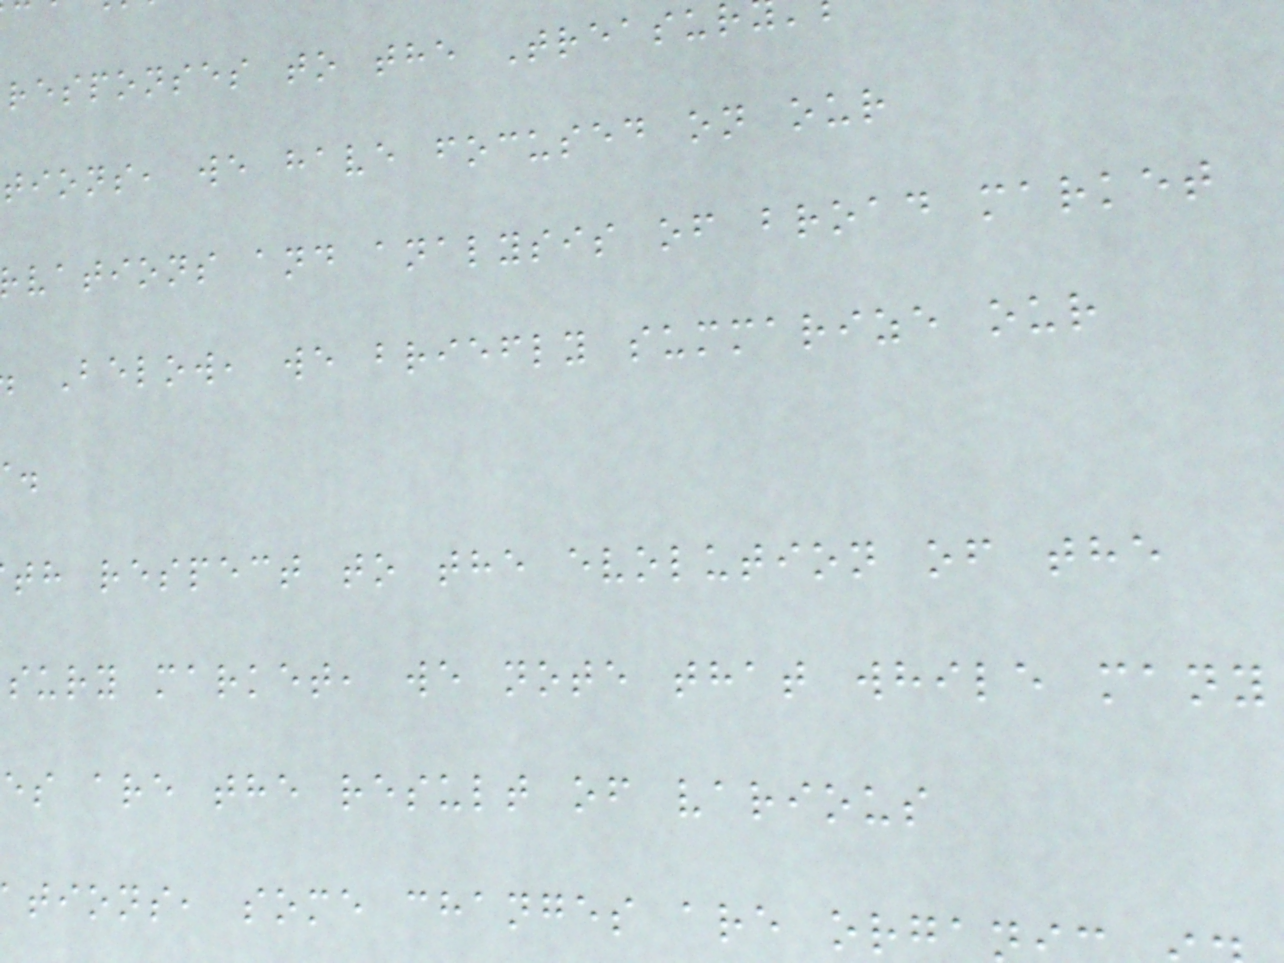responses to the Treasur
tions, we have focused on our
vations and analysis of broad market
Below, we briefly summarize our
th respect to the evolution of the
sury market, we note that while many
es are the result of various
tions, some changes are orga
